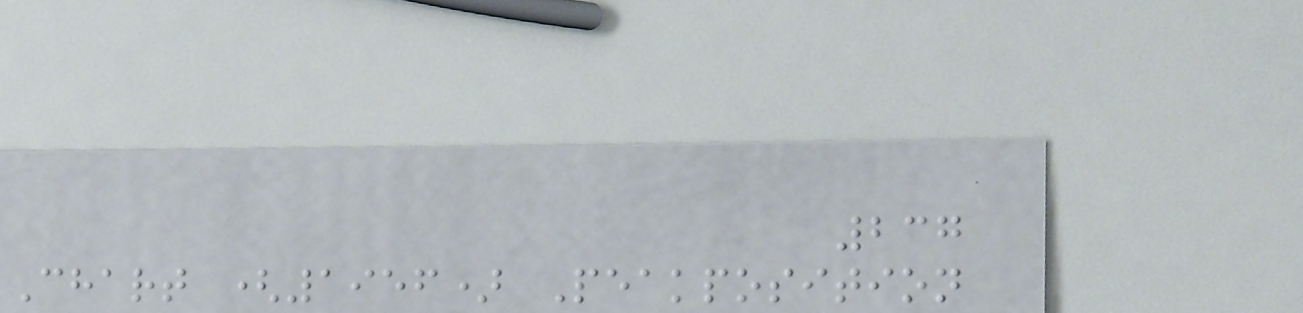237
Chart (1956) Peakposition
